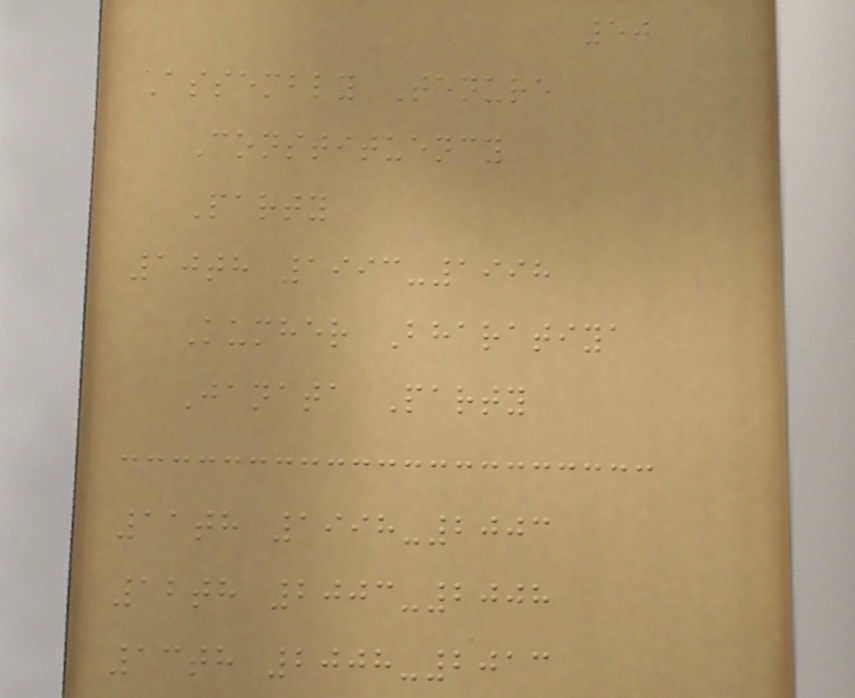50
Assembly Tenure
Constituency
Party
10th 1993-1998
Kumher Bharatiya
Janata Party
11th 1998-2003
12th 2003-2008
13th 2008-2013
